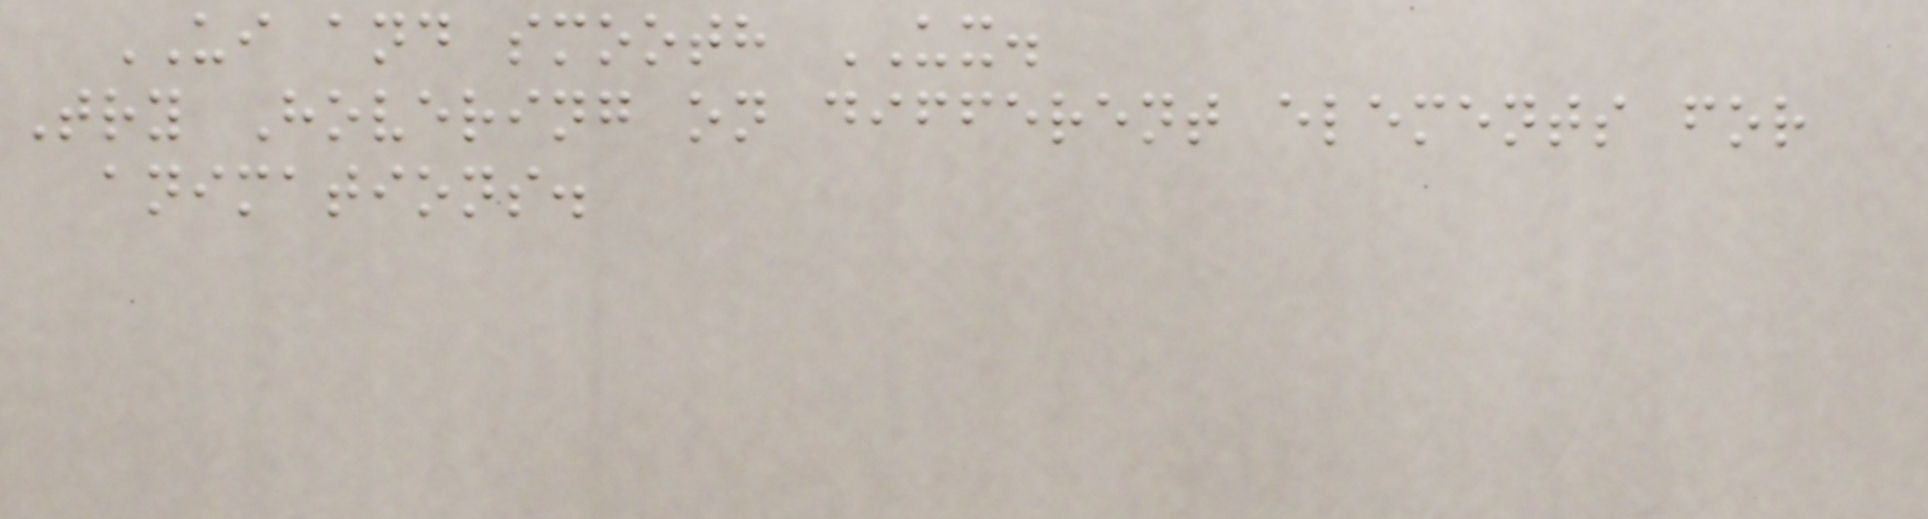UI and smooth UX.
Try Hovering on different elements for
animations.
